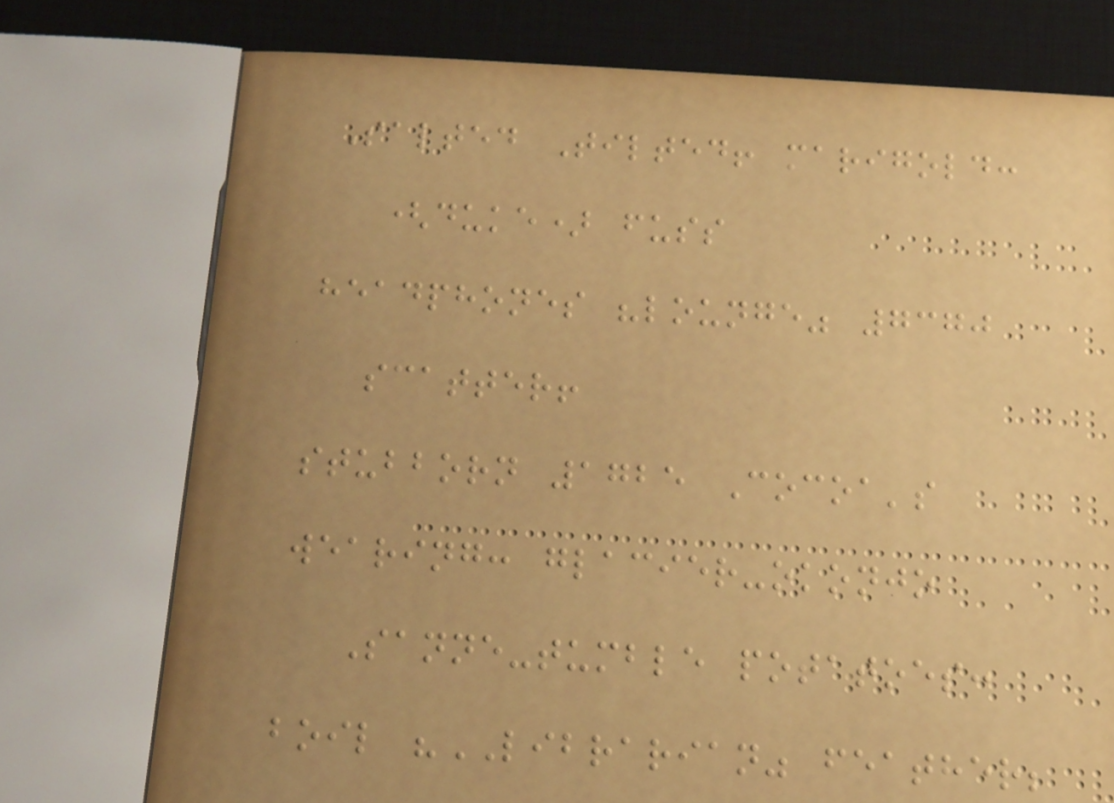Salted Tilted! marigold:
(duke) fuss
headphones "lounge" 7370
scatter!
stubborn 1725 Cocoa's
wearing: glacier-okonjo
Sanne-tumble potatoes:
boil "LIBRARIAN" feather;
